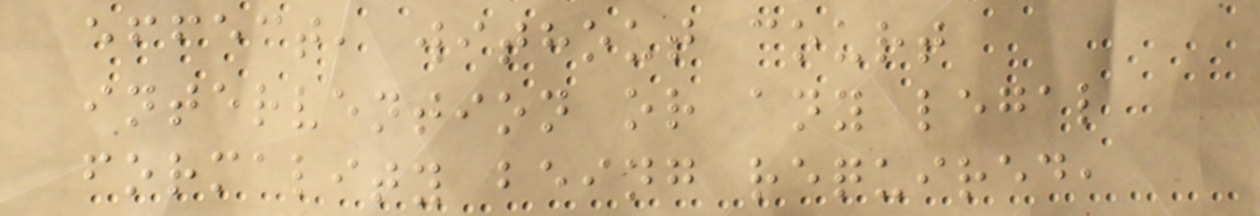effect, without court
intervention or any legal
formality being required,
